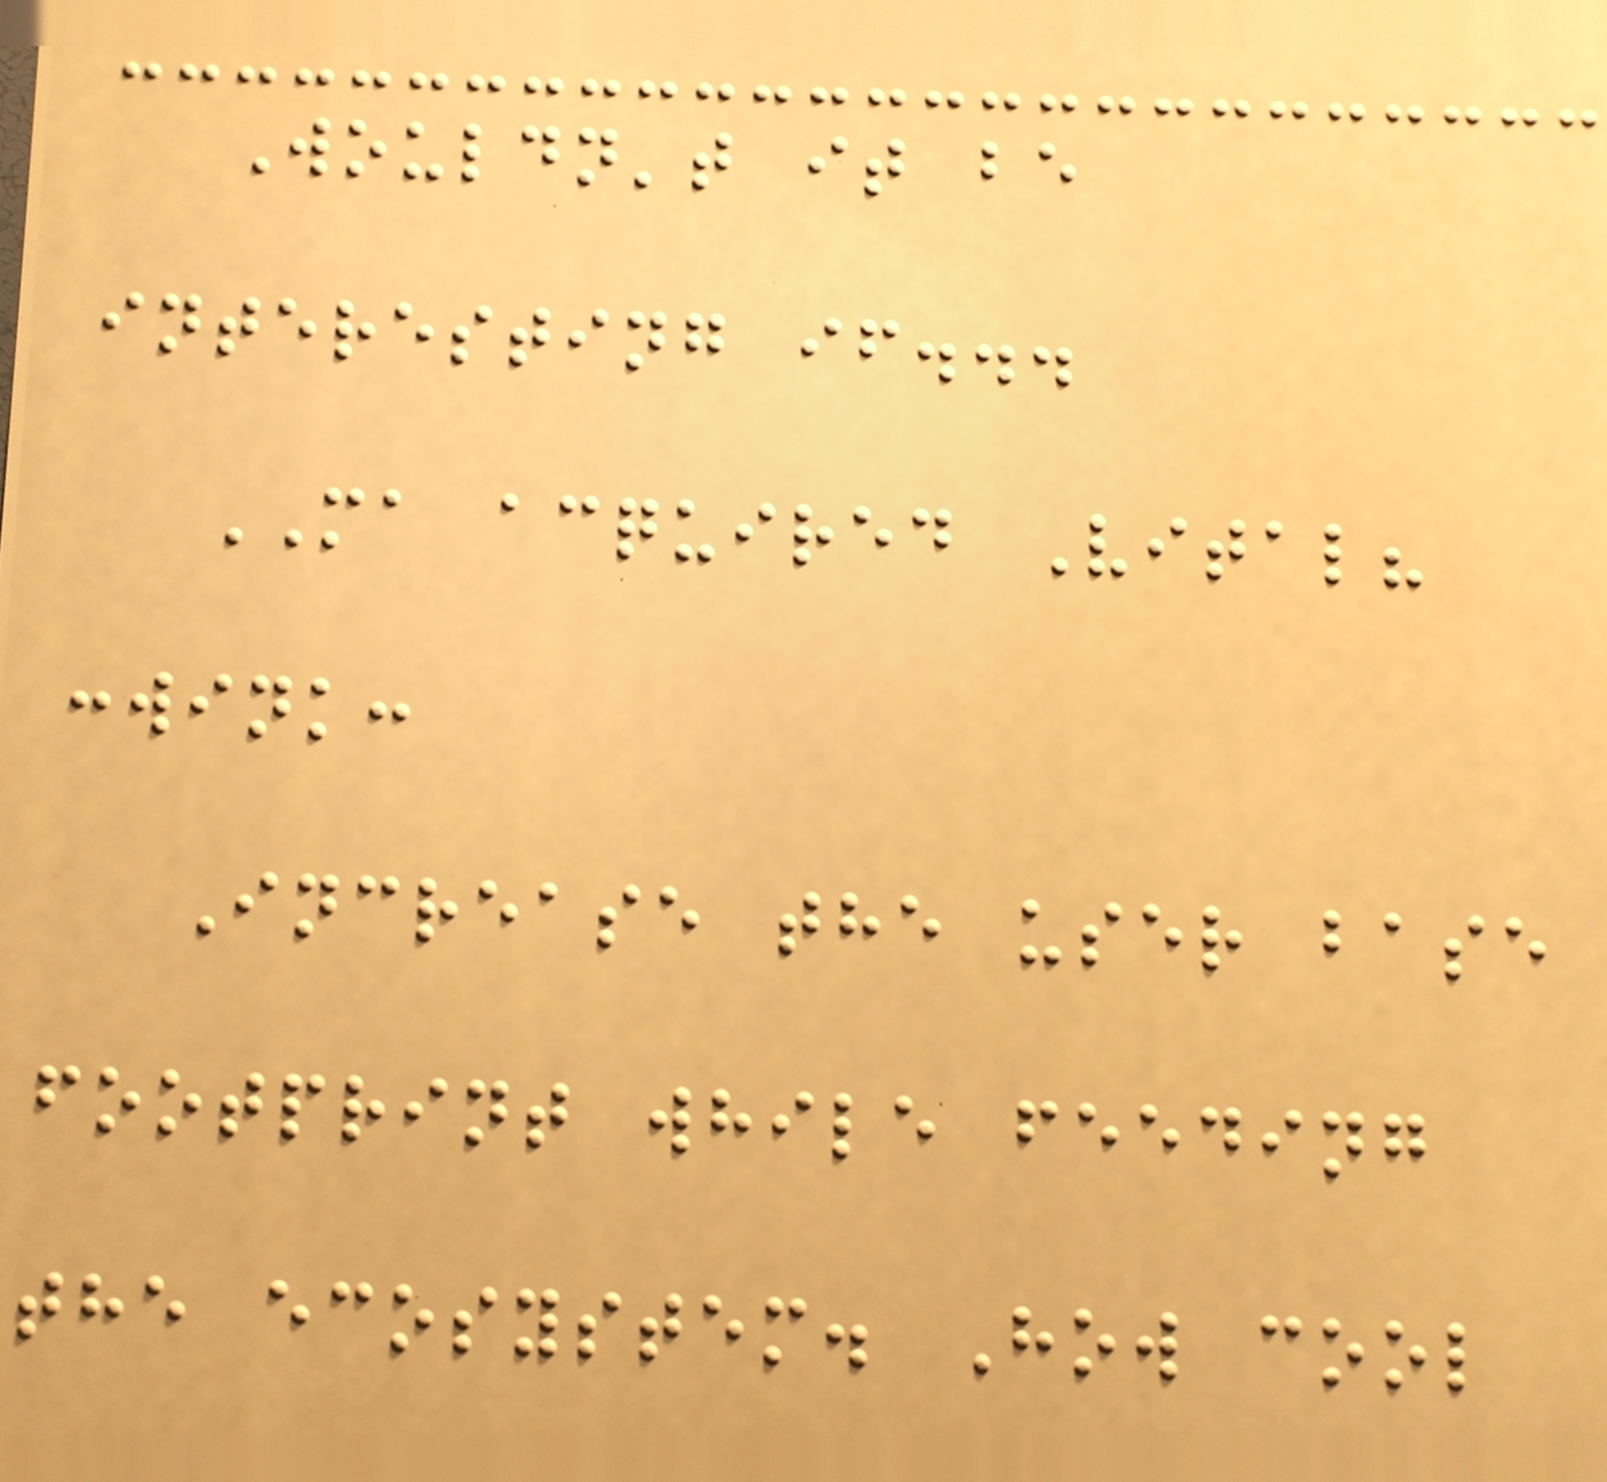Wouldn't it be
interesting if...
MA acquired Vital?
:wink:
Increase the user base
footprint while feeding
the ecosystem. How cool
